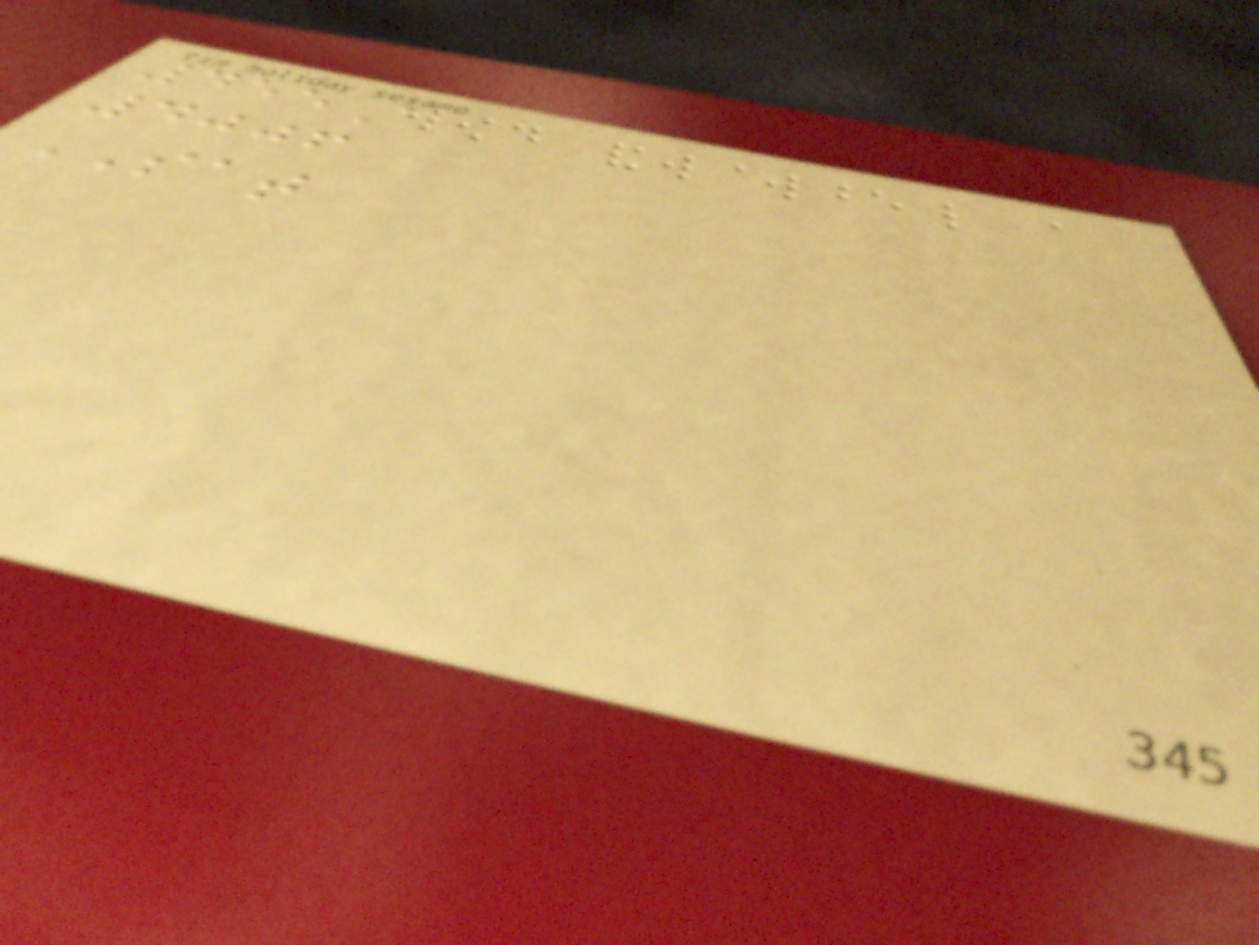455A
4006
SAT
